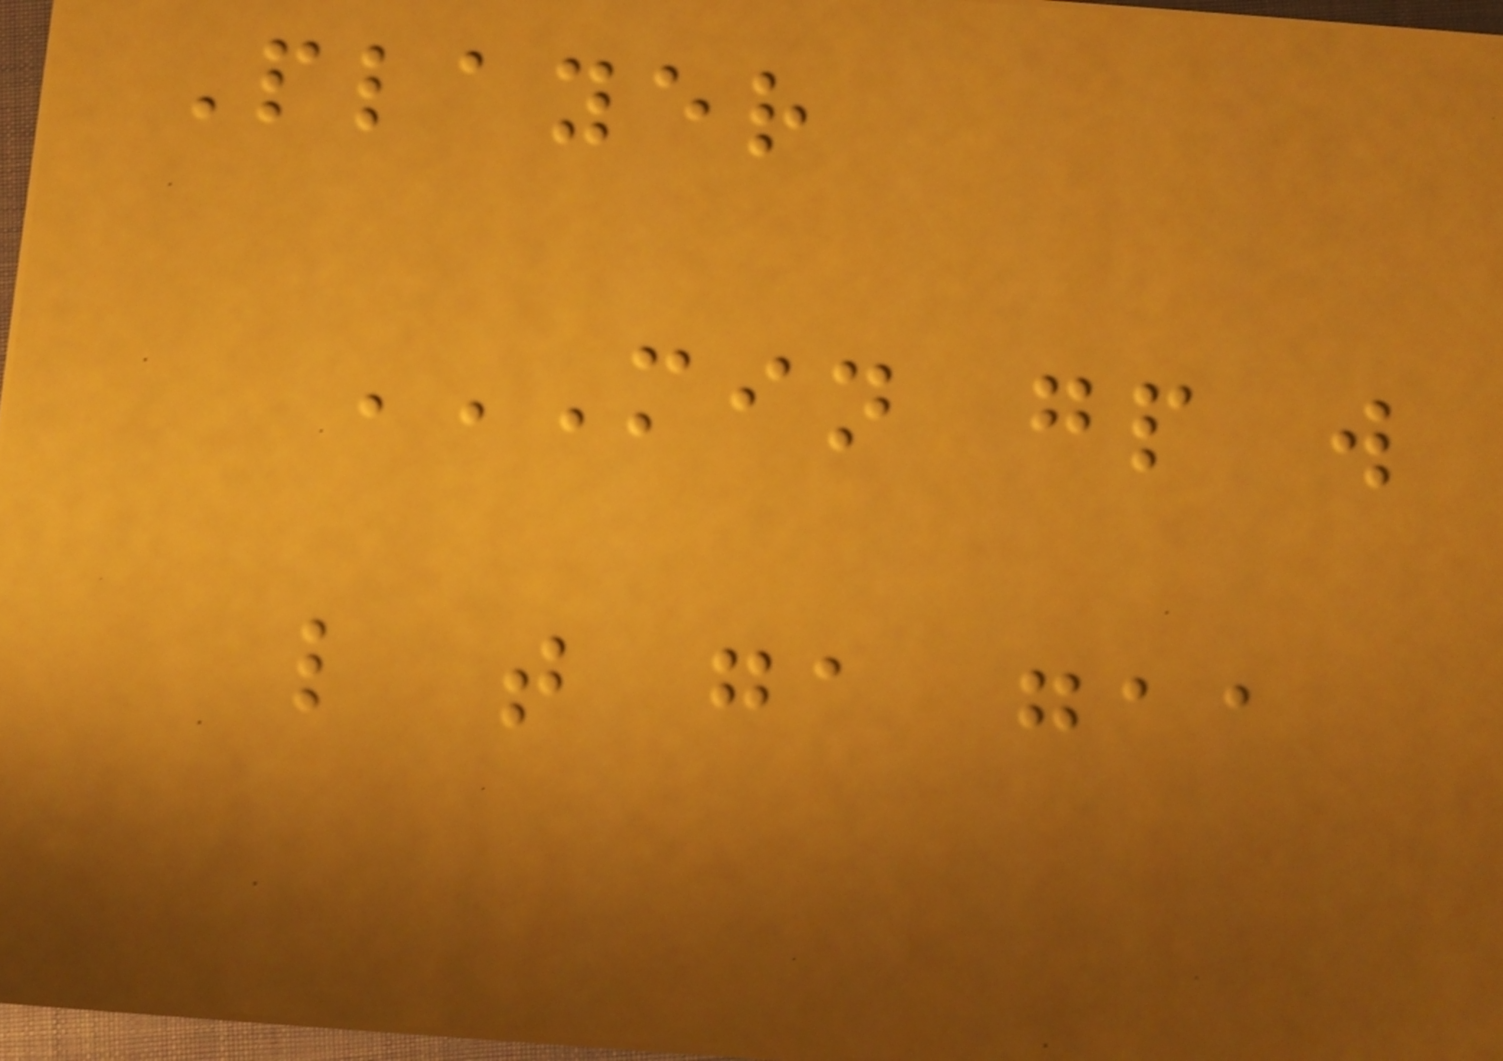Player
MIN GP W
L T GA GAA
